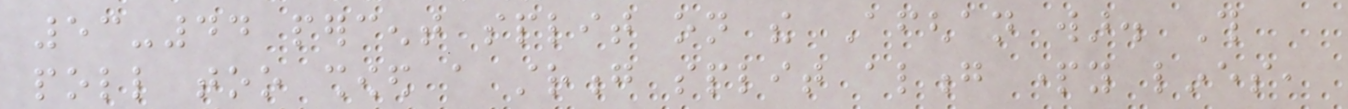53-44 percent split on the Afghan war. This
poll too showed a strong split along party lines,
